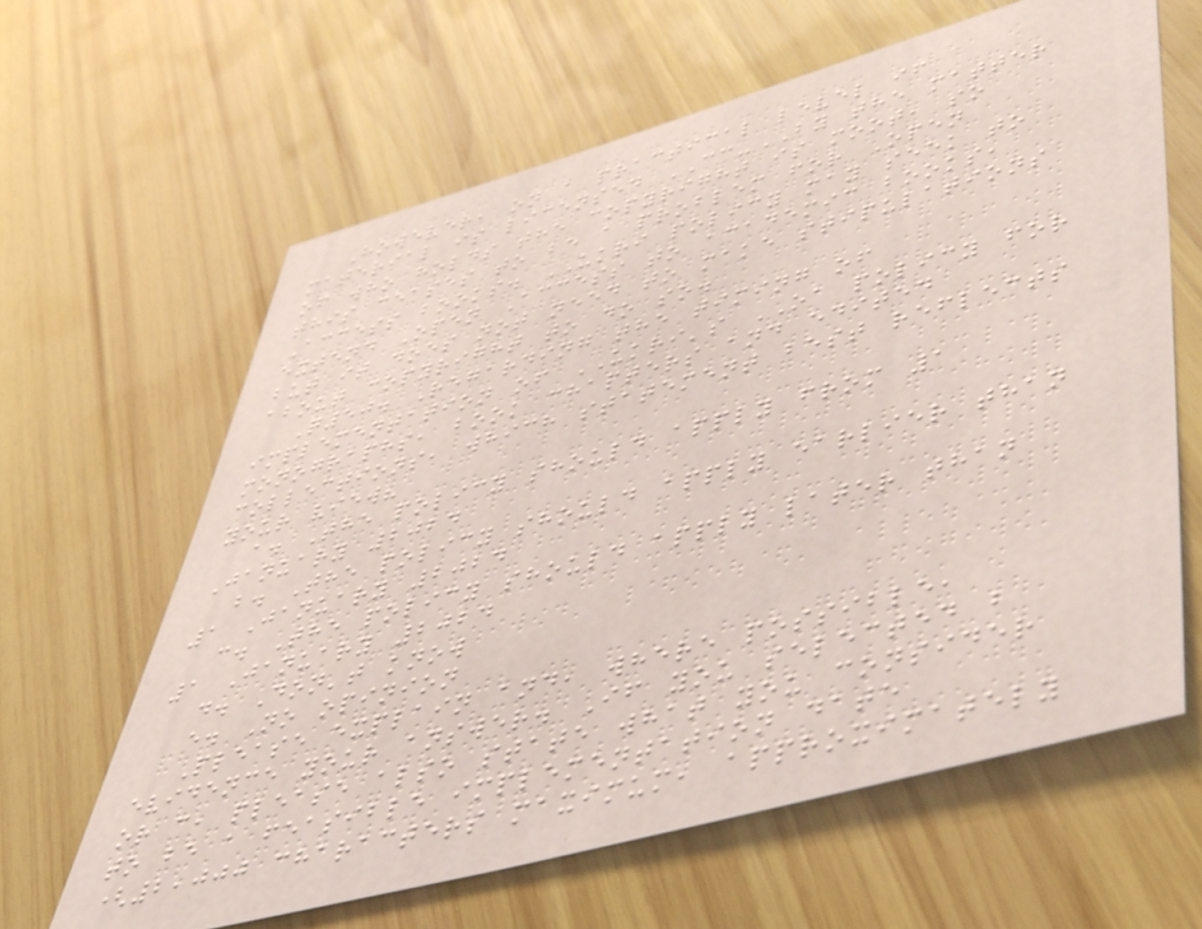However, on a practical level if
material is licensed CC-BY the matter
of who holds the copyright is moot, so
this ceases to be a problem for Open
Access books. UKRI policy may seek to
extend Open Access to academic books,
but it does not need to make stipulations
about copyright to do so.
Q50. Regarding the timing of
implementation of UKRI's OA policy for
monographs, book chapters and edited
collections, which statement best reflects
your view?
a. The policy should apply from 1
January 2024
b. The policy should apply earlier than
1 January 2024
c. The policy should apply later than
1 January 2024
d. Don't know
e. No opinion
Please explain and, where possible,
evidence your answer. If you selected b
or c, please also state what you consider
to be a feasible implementation date
(2,000 characters maximum, approximately
